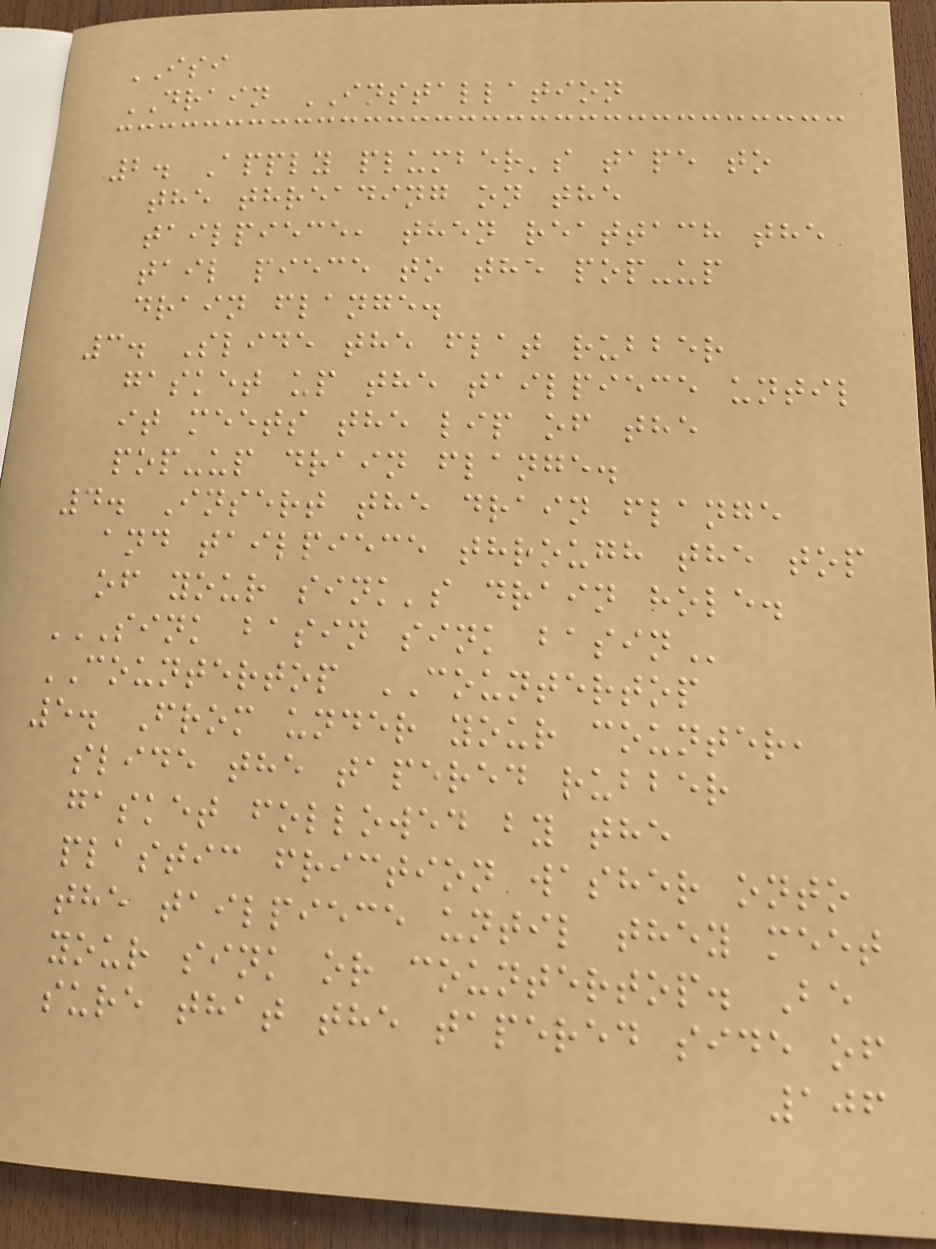ISI
DRAIN INSTALLATION
2. Apply plumber's tape to
the threading on the
tailpiece, then reattach the
tail piece to the pop-up
drain flange.
3. Slide the flat rubber
gasket up the tailpiece until
it meets the lip of the
pop-up drain flange.
4. Insert the drain flange
and tailpiece through the top
of your sink's drain hole.
SINK BASIN SINK BASIN
COUNTERTOP COUNTERTOP
5. From under your counter,
slide the tapered rubber
gasket followed by the
plastic friction washer onto
the tailpiece until they meet
your sink or countertop. Be
sure that the tapered side of
106
